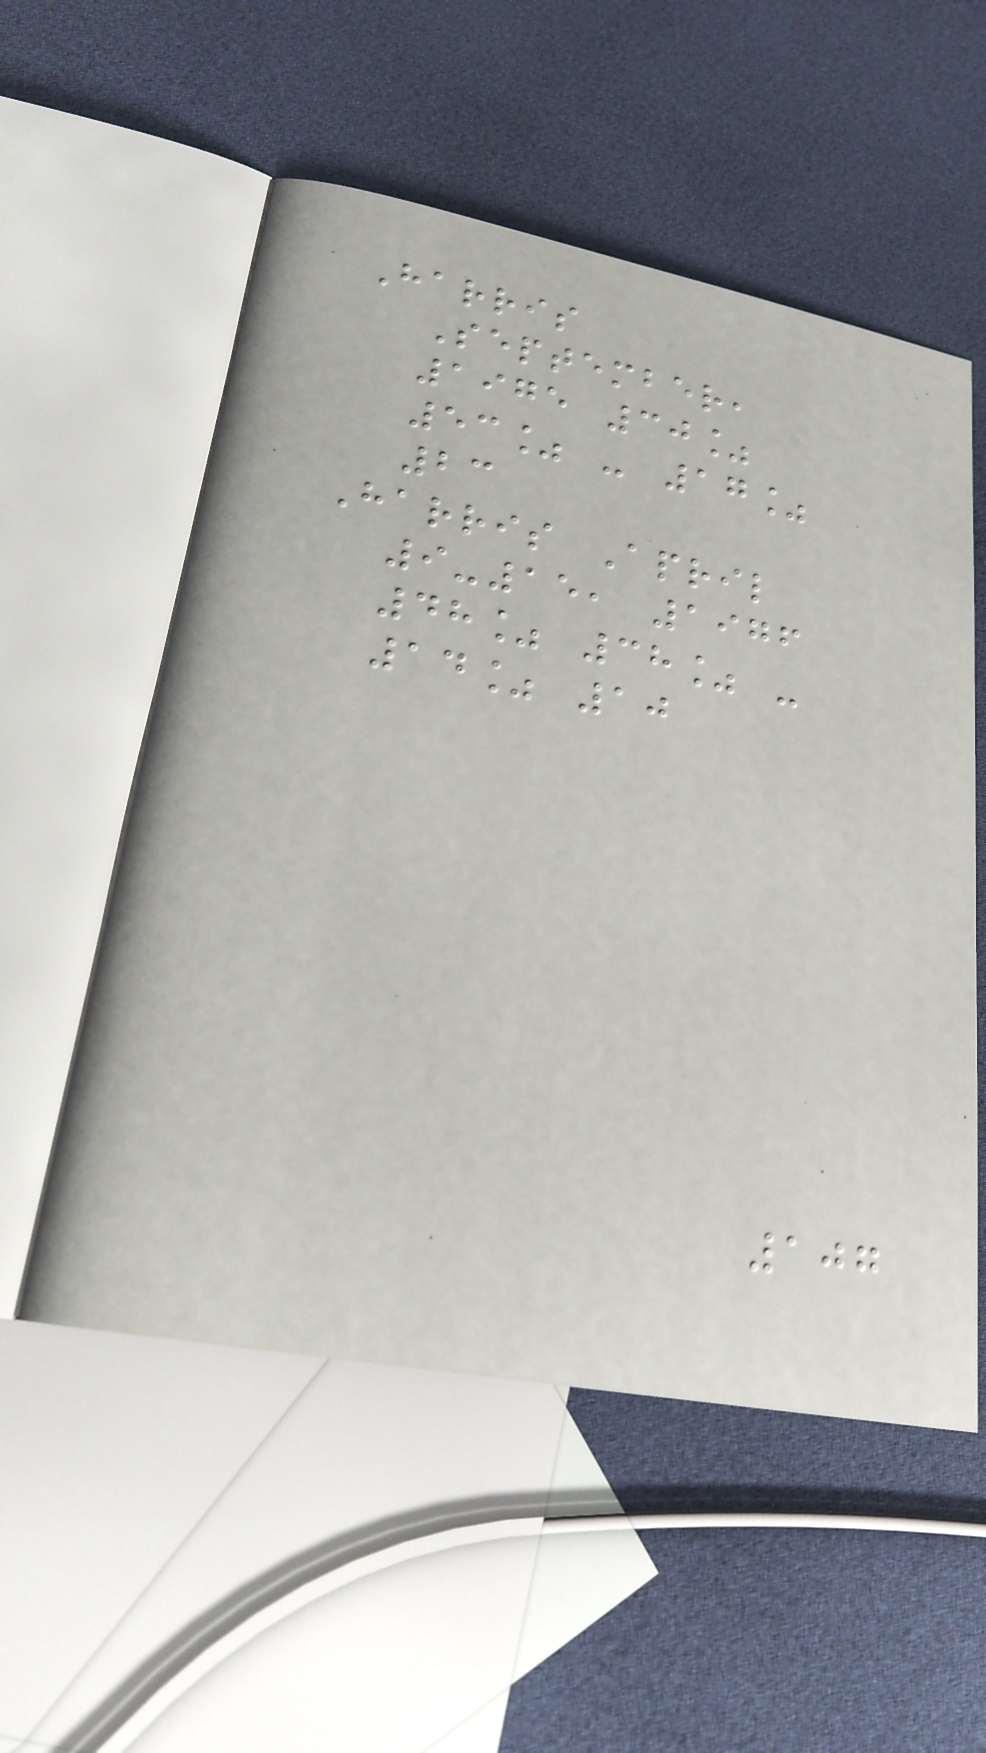Harris
September,
1975 30%
53% - 17%
23
Harris April
9-15, 1976
48% 38% -
14% 10
107
